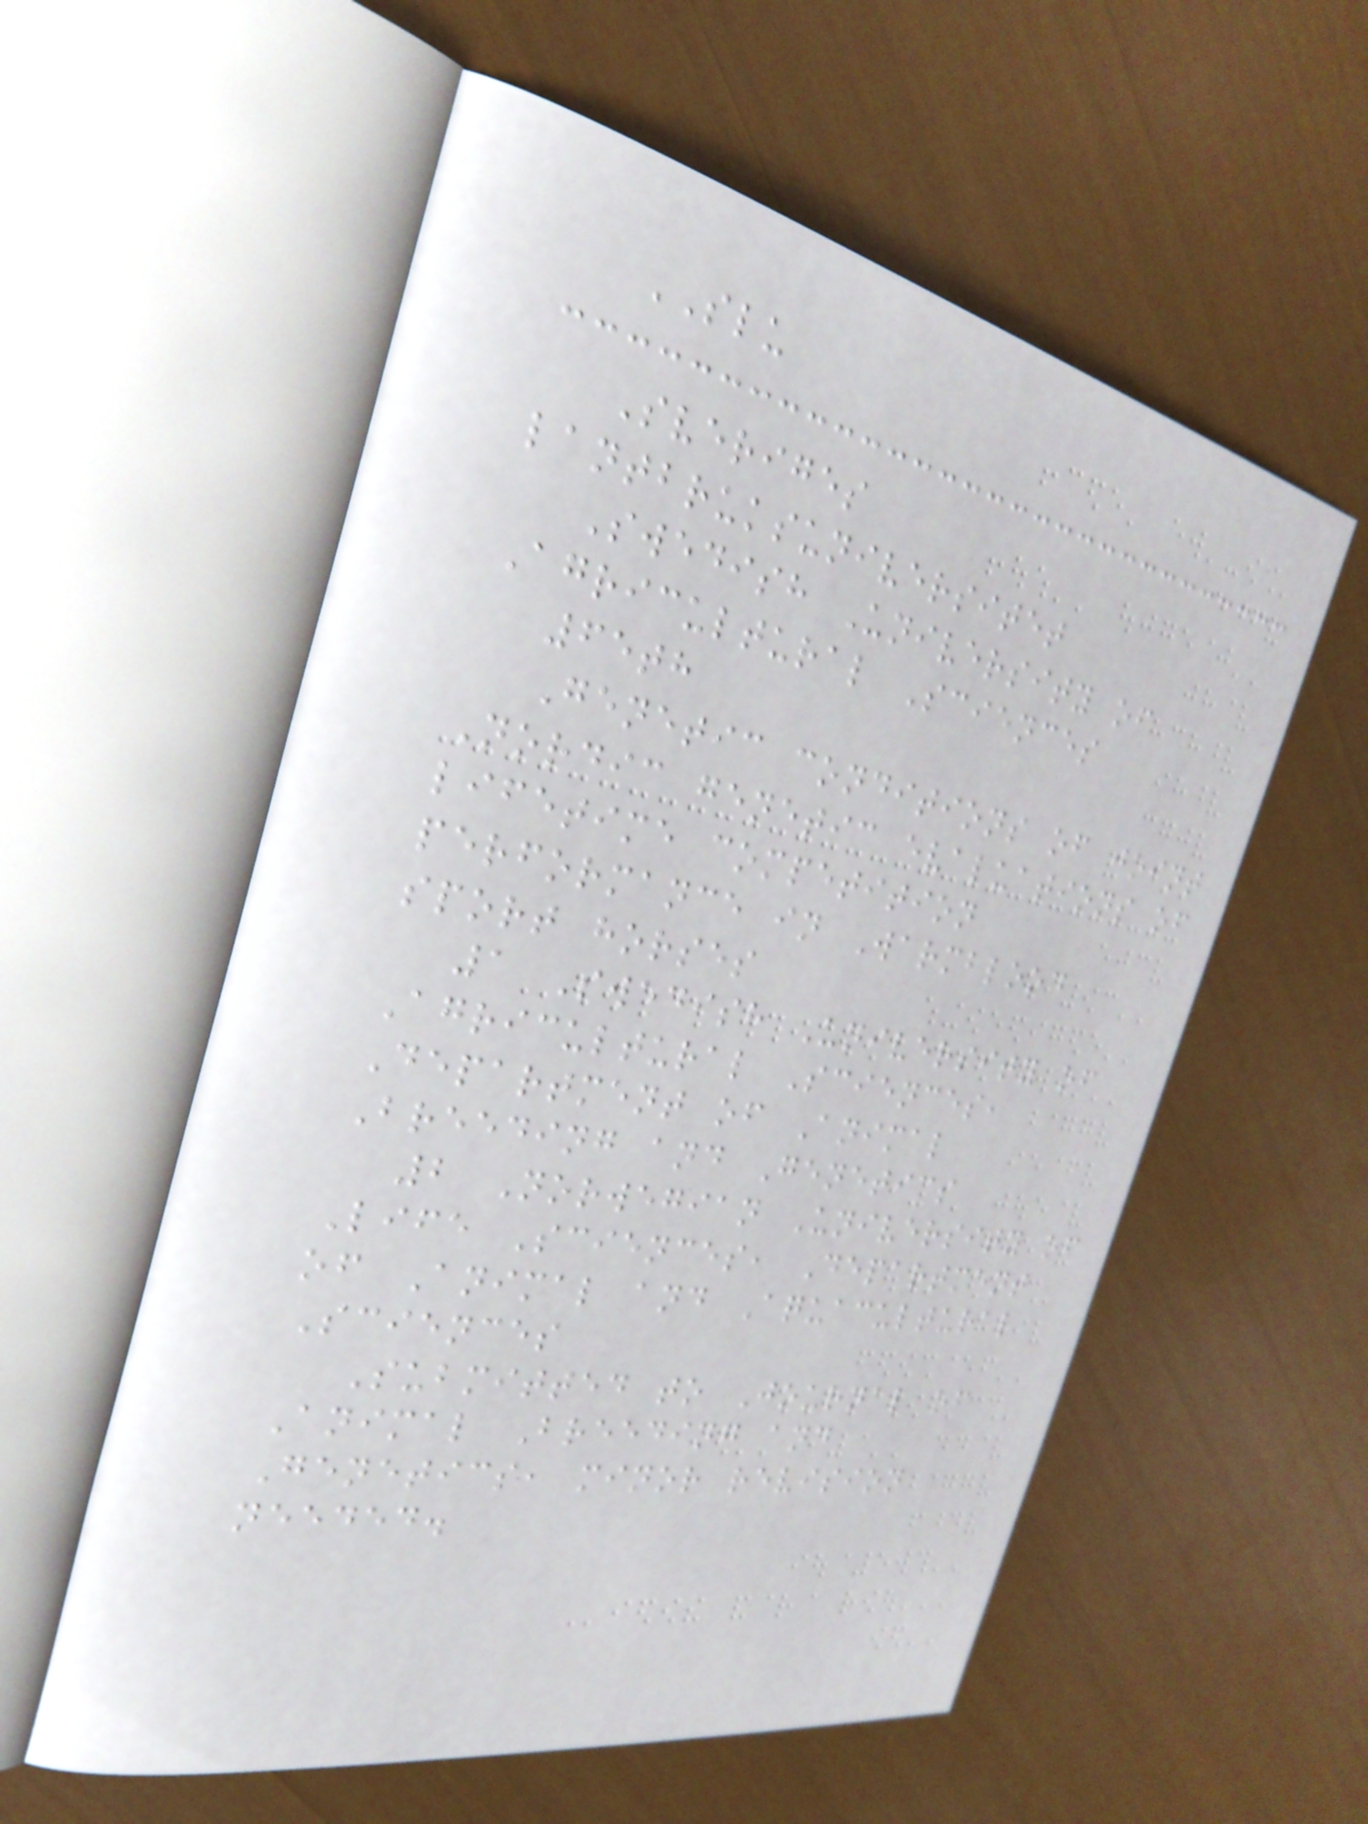SLU
Sveriges
lantbruksuniversitet
Swedish University of
Agricultural Sciences
65th
Genetic conditions of joint
Nordic genetic evaluations of
lifetime competition
performance in Warmblood
sport horses
1 Swedish University of
Agricultural Sciences,
Department of Animal
Breeding and Genetics
2 Norwegian University of
Life Sciences, Department
of Animal and Aquacultural
Sciences
Submitted to Journal of
Animal Breeding and
Genetics, minor revision
needed.
